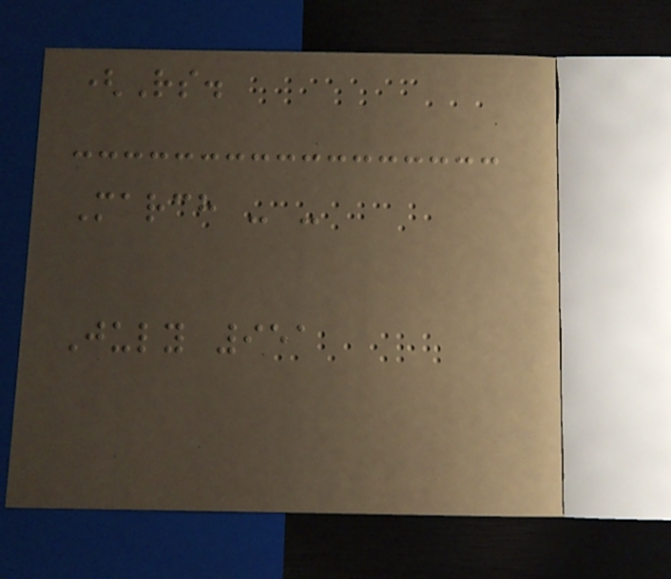(Rs.
March - -
July 951
